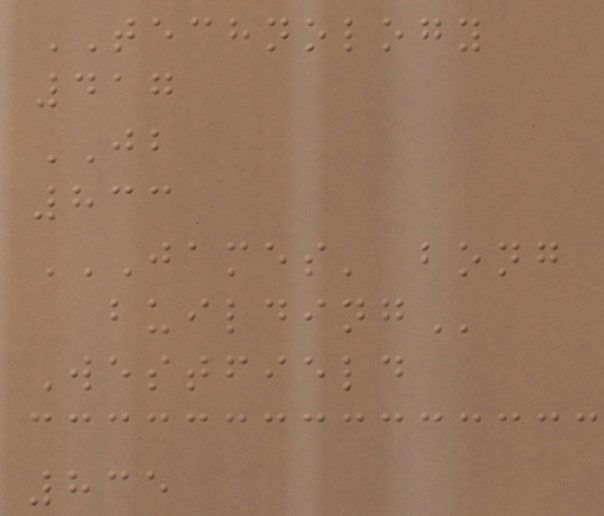TECHNOLOGY
417
JB
833
JAMES' BONG
BUILDING
Westfield
835
